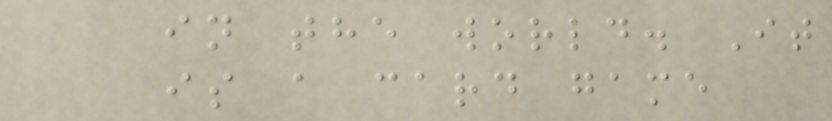in the world. It
is a card game
